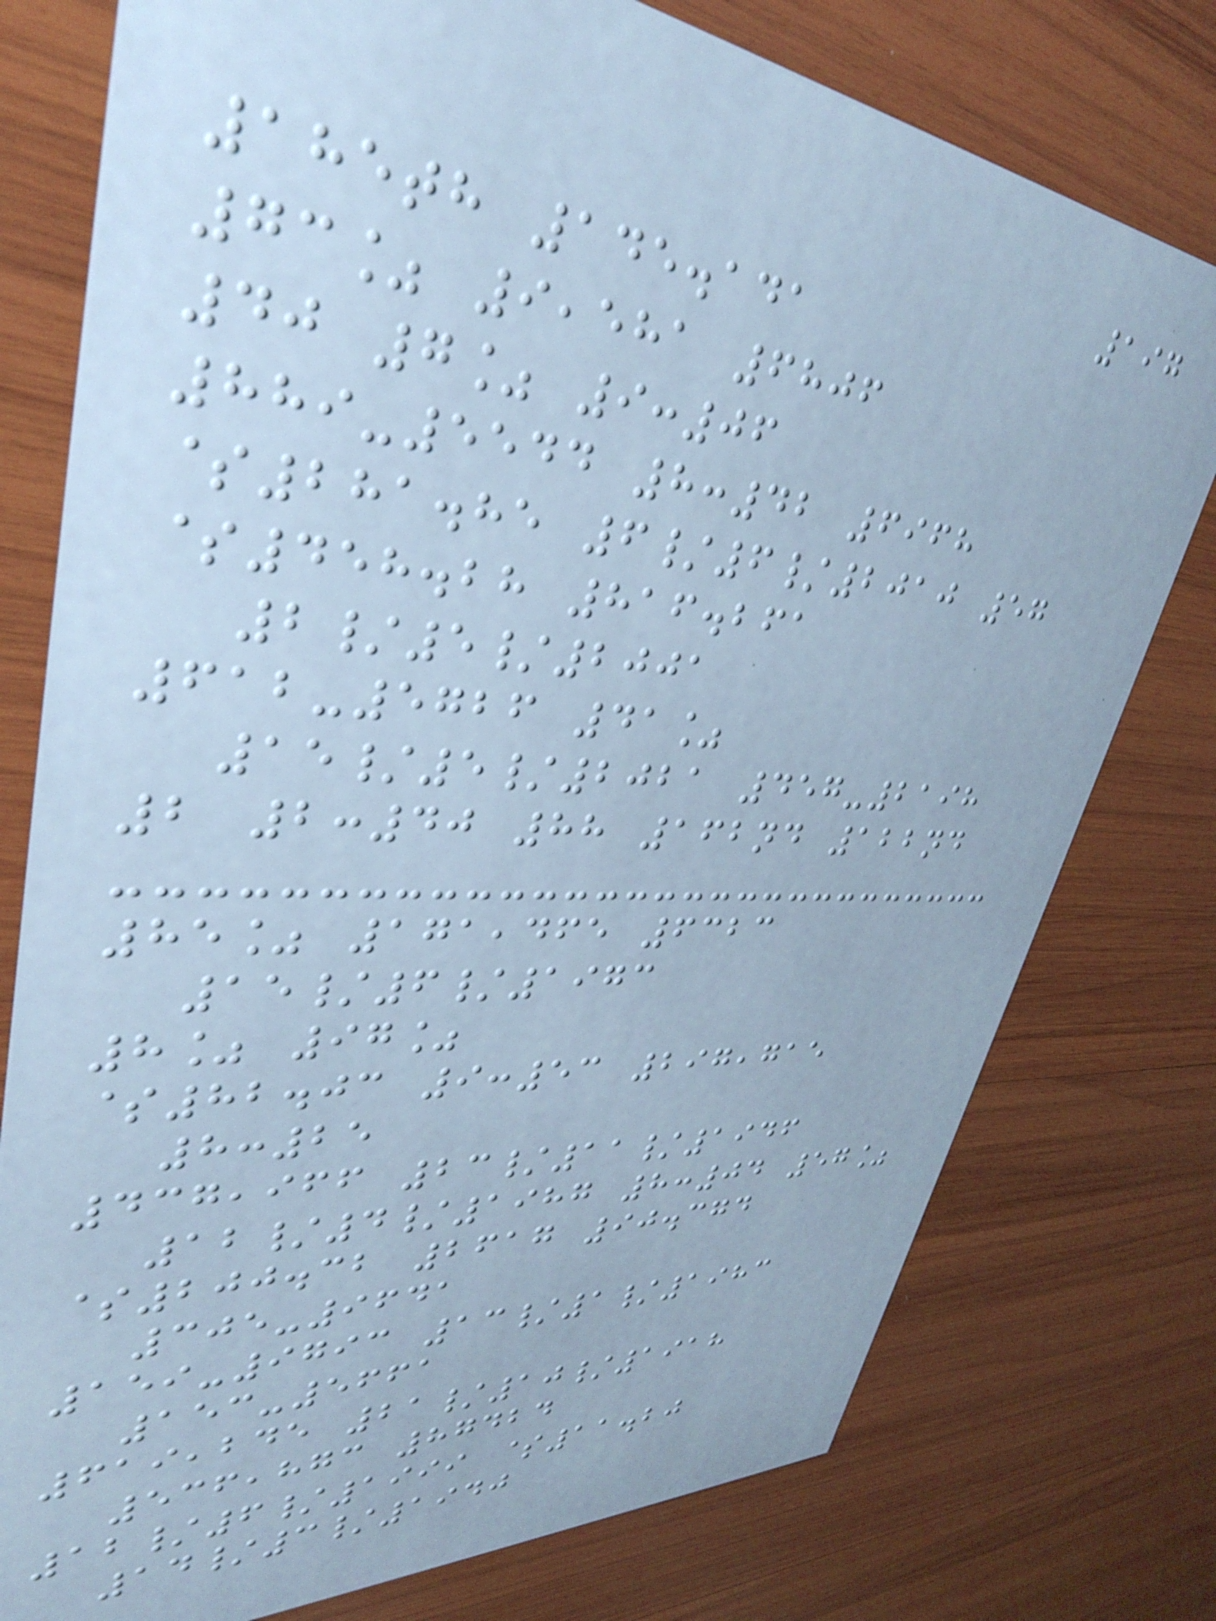197
185th 145.141
73% 9,581 6806
40 7% 9:06
889-5544 8:42 6968
$281.85 6/6/2010 57
$458.28 816.261
2/5/2001
612-5726 41%
15/5/2021 457-2198
2 2:40 88 162nd 122nd
85% 171,465 6323
15/6/1973
8% 97%
$82.03 9:53 297,715
8:25
437,966 23/11/1946
12/4/1987 8:04 57%
$200.32 2617 90.374
305-9641
159-9793 13/1/1983
153-5661
619,245 21/10/1918
536,873 87424
12/6/1999 $11.20
14/3/1940
